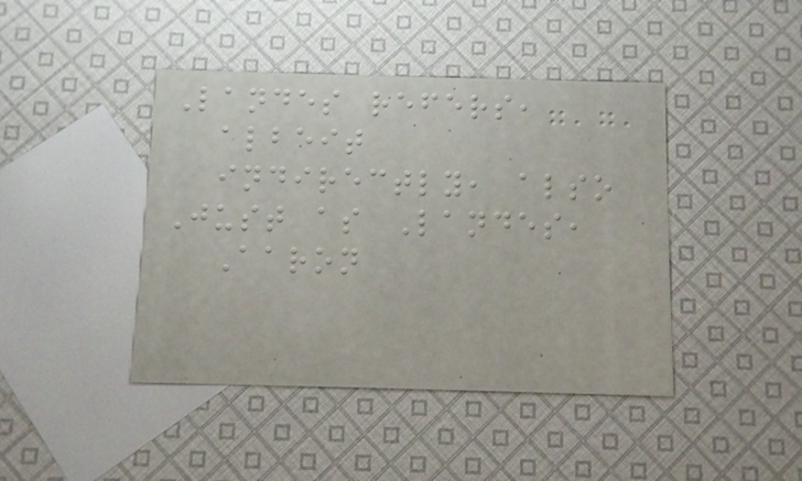Landes refers,
albeit
indirectly, also
Just as Landes,
Aaron
